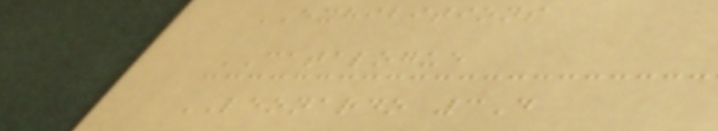EXHIBITIONS
CATALOGUE
LEONARDO 3D
